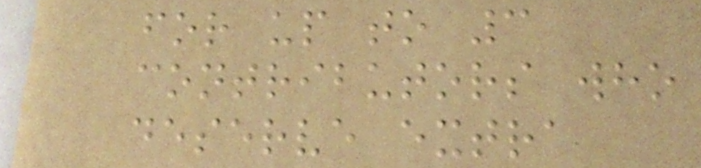for up to 3
contributors who
deserve extra
